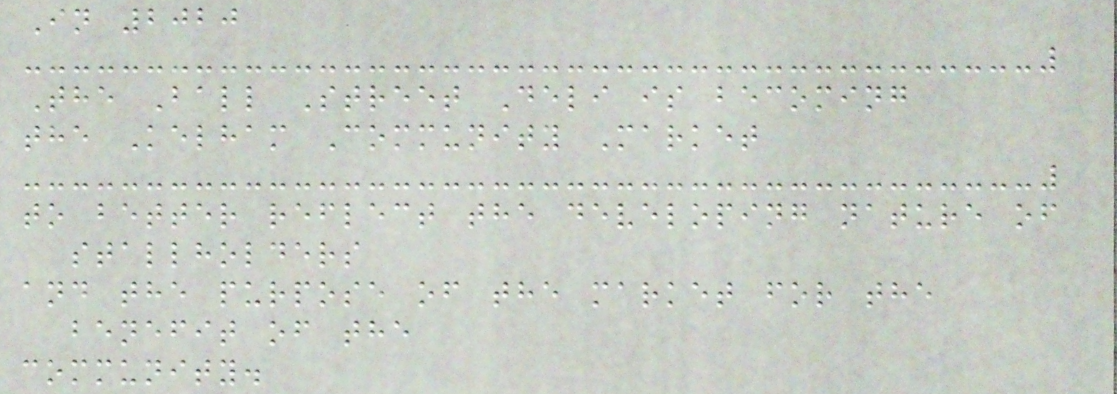In 2020
The Ball Street Deli is becoming
the Kelham Community Market
to better reflect the developing nature of
stallholders
and the purpose of the market for the
benefit of the
community.
